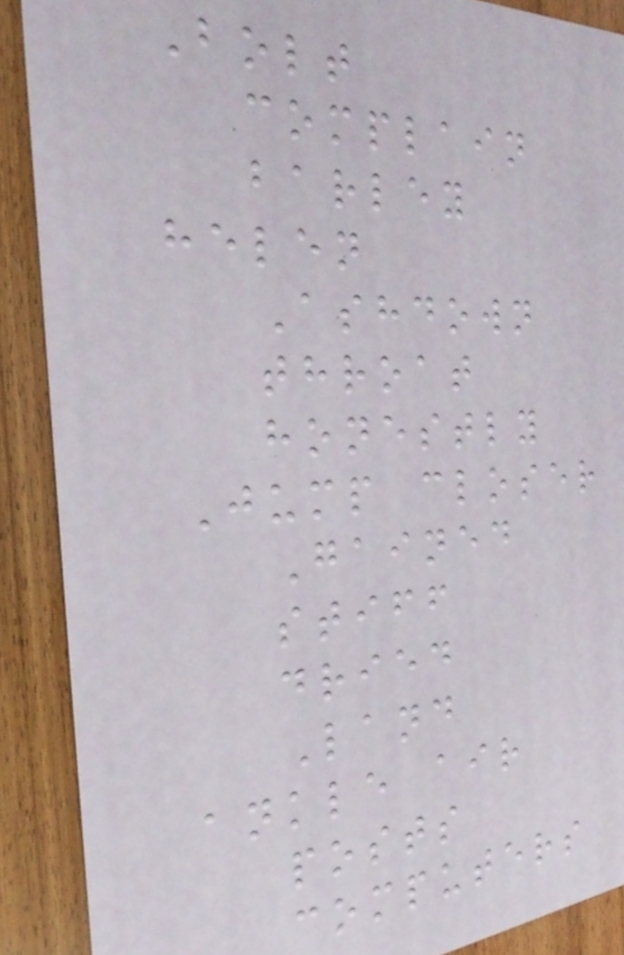Bolt
complain
barley
helen
Ashdown
throat
honestly
Jump closer
Gained
stiff
dried
Land
ankle air
posts
computers
